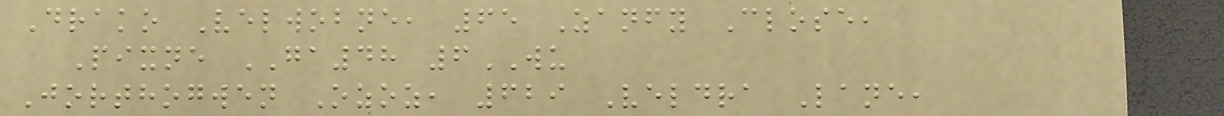Drako Velwobne, 65 Zanfy Close,
Pixne GA48 6WU
Jorthogwen Ozoz, 629 Veldra Lane,
